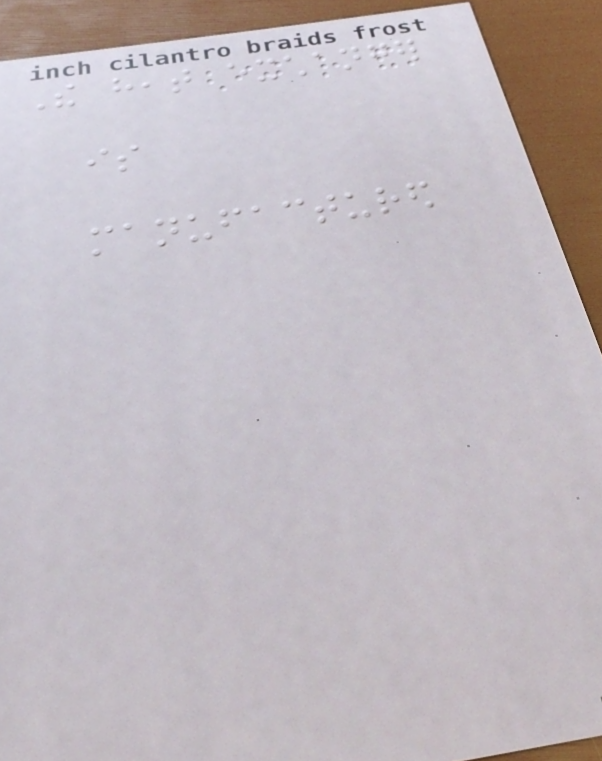The heat exchanger
is
manufactured
